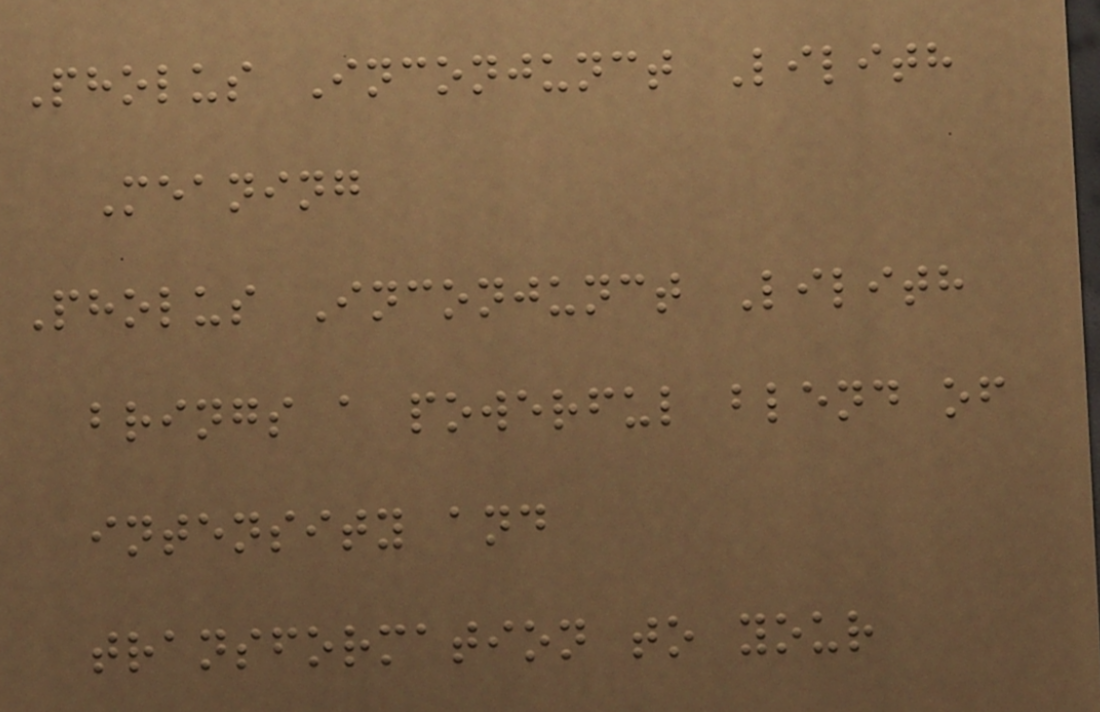Pholus Inconjunct Lilith
Meaning
Pholus Inconjunct Lilith
brings a powerful blend of
intensity and
transformation to your
